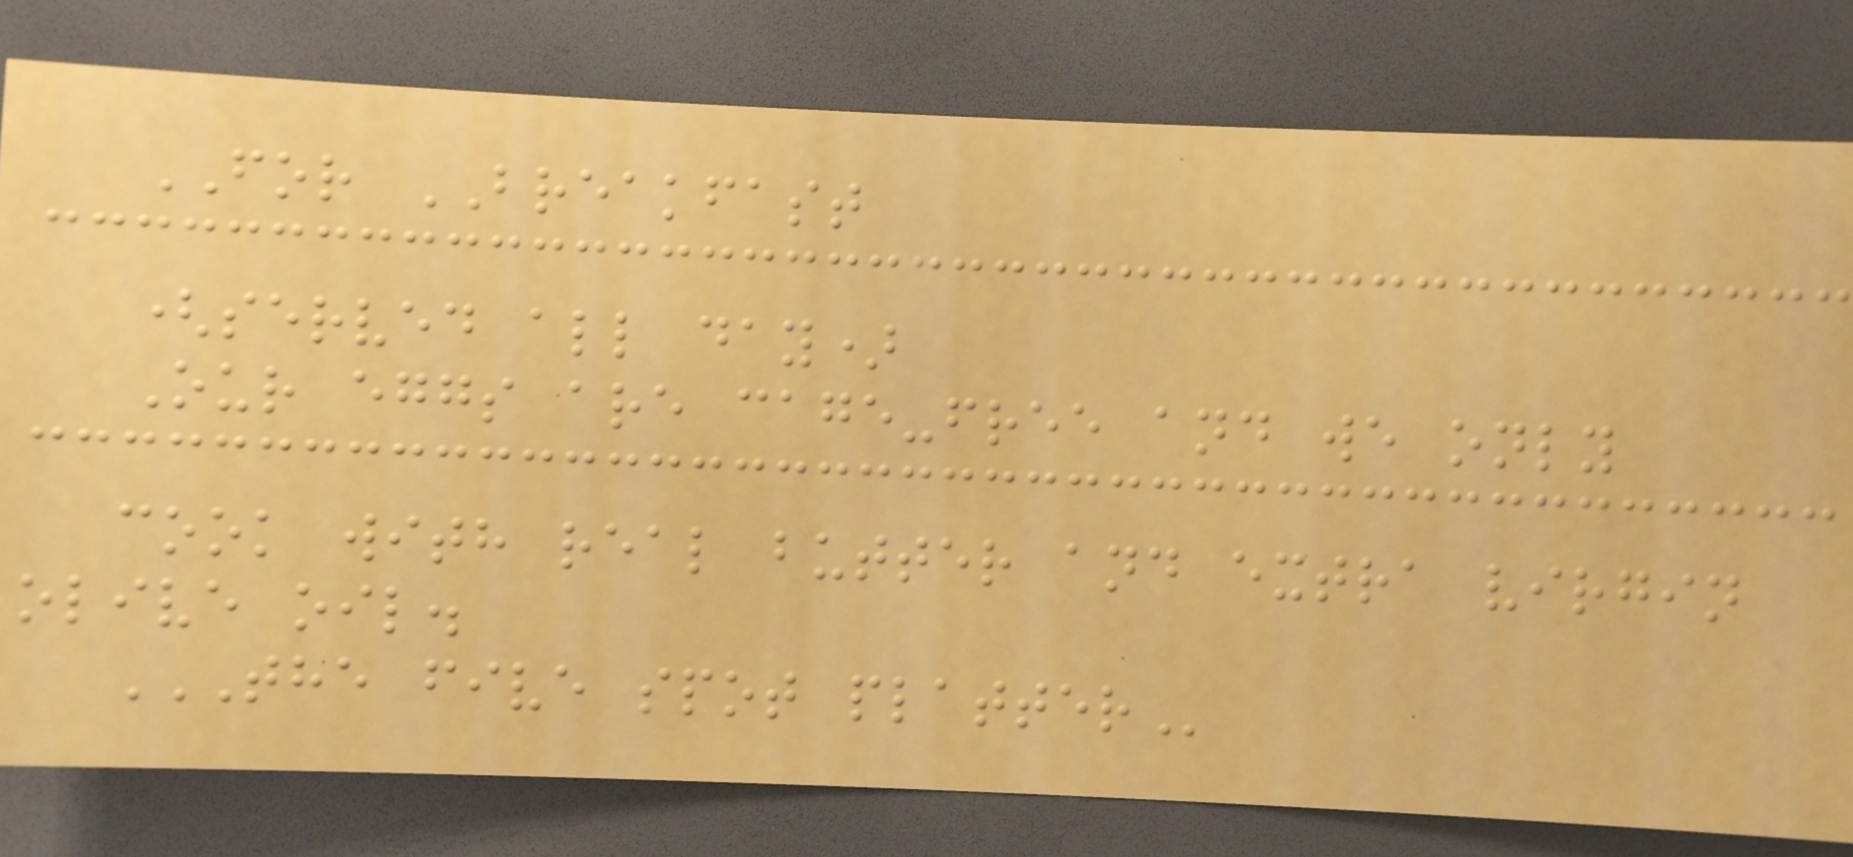FOR BREAKFAST
(served all day)
Our eggs are cage-free and we only
cook with real butter and extra virgin
olive oil.
THE FIVE SPOT PLATTER
